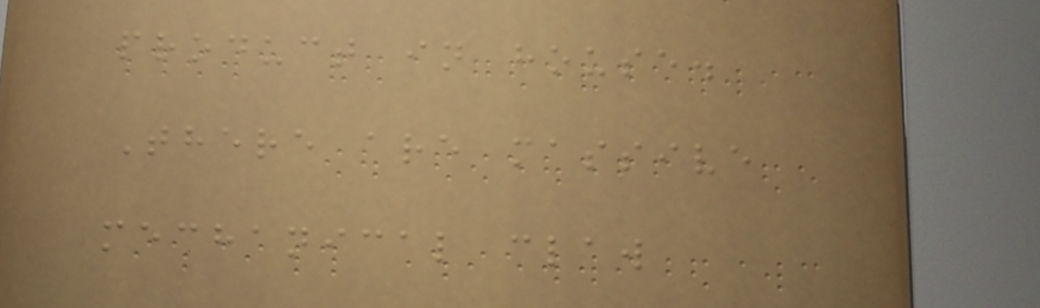product in house.
There are massive
mechanical claw
